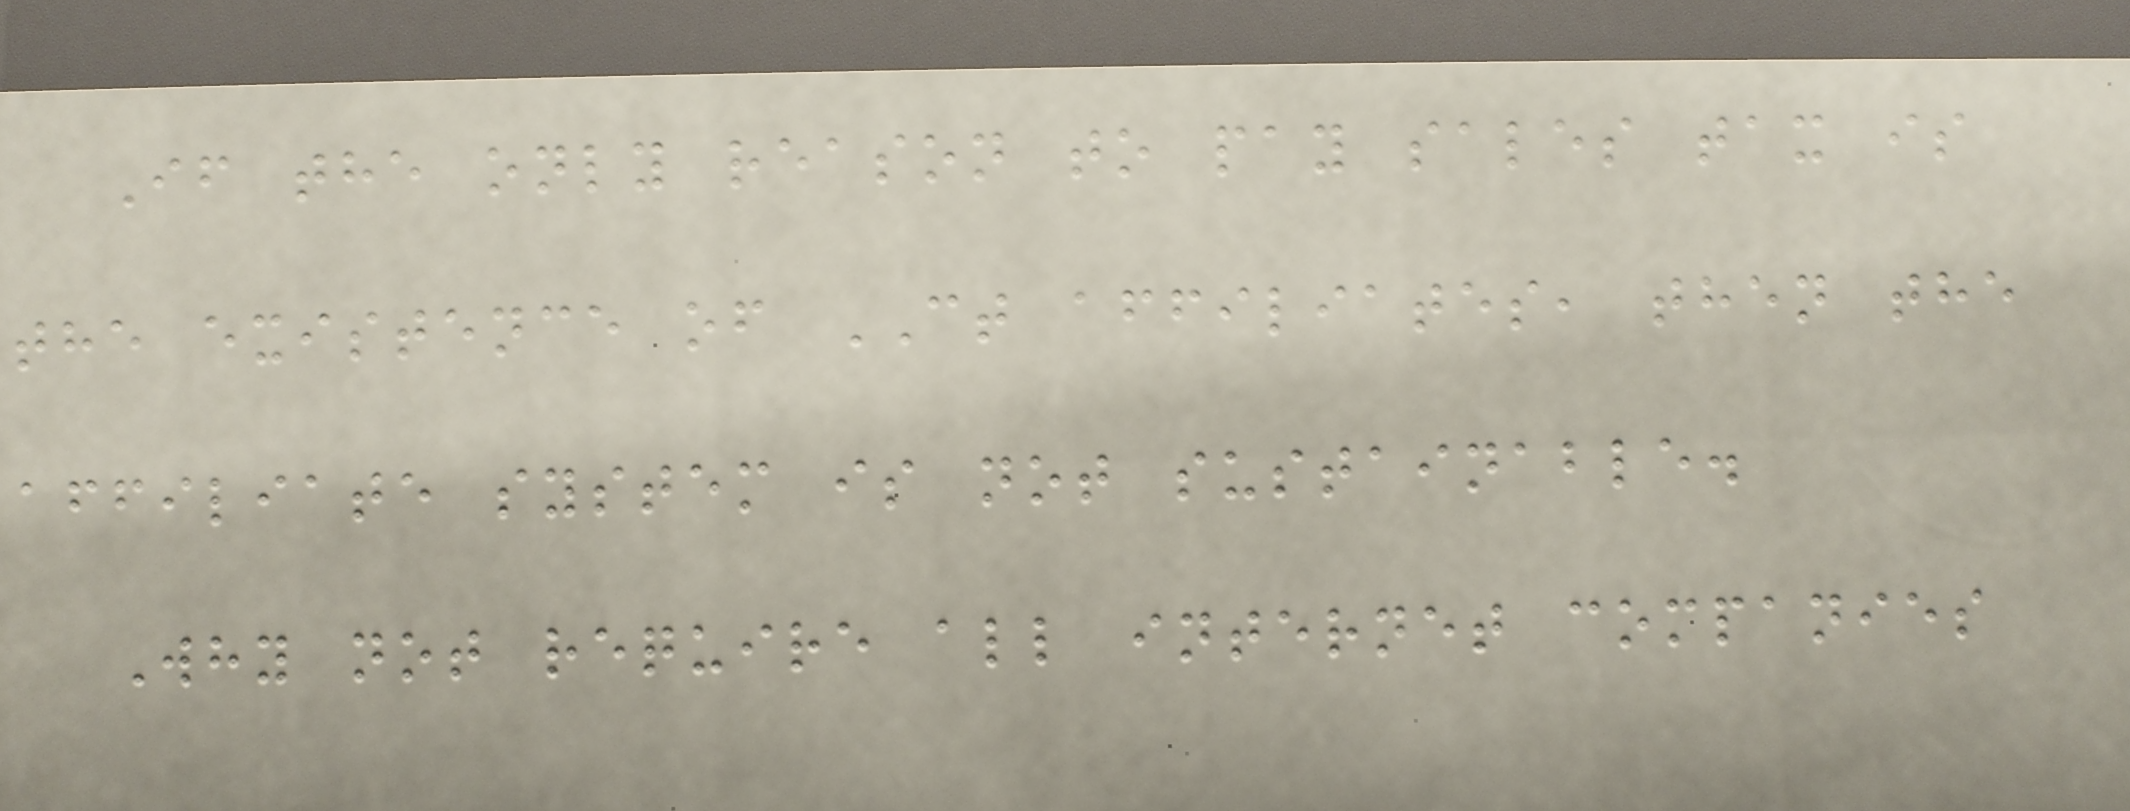If the only reason to pay sales tax is
the existence of CT affiliates, then the
affiliate system is not sustainable.
Why not require all internet companies
